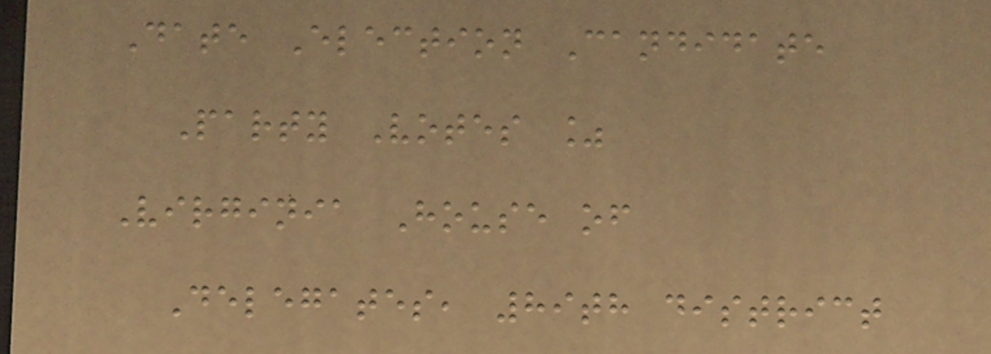Date Election Candidate
Party Votes %
Virginia House of
Delegates, 89th district
